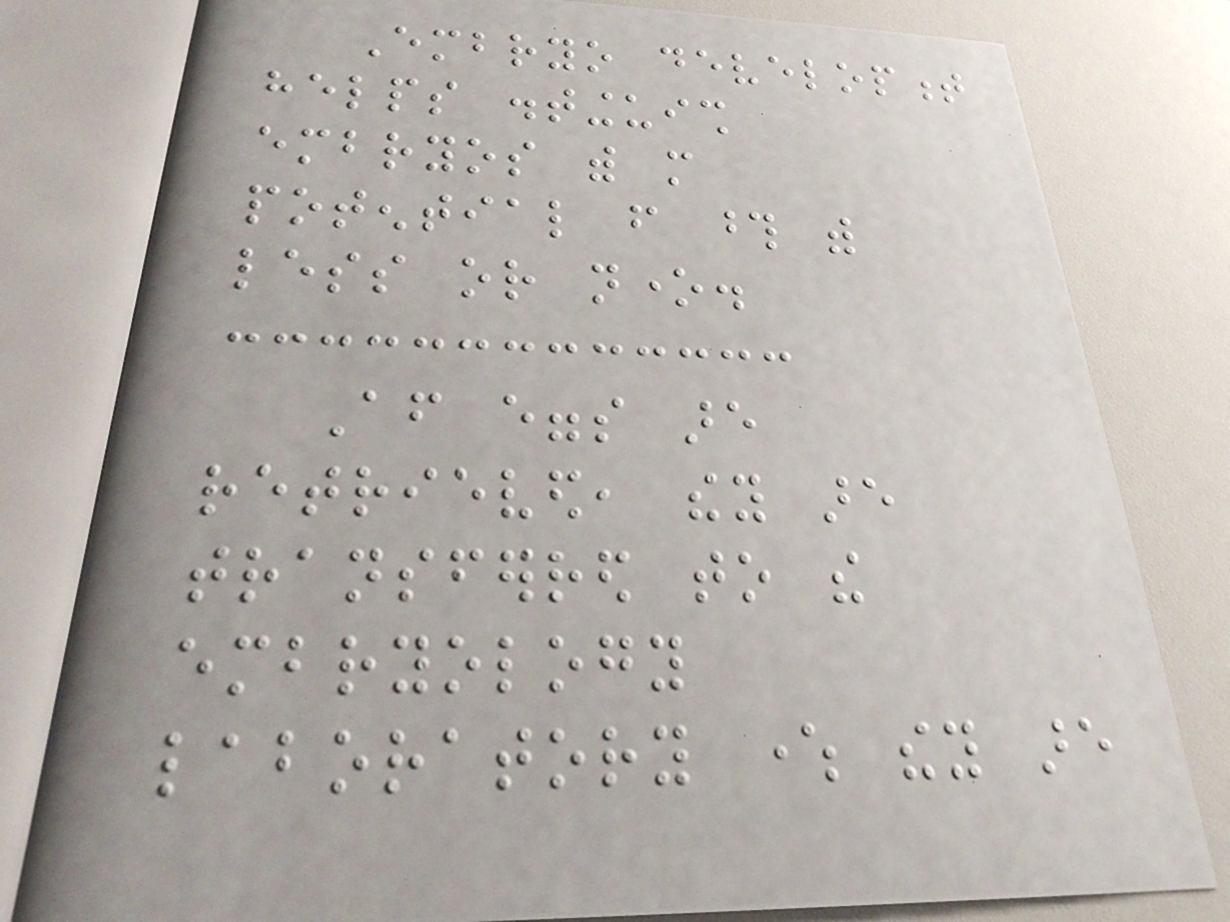Embryo development
helps distinguish
embryos with more
potential from those with
less or none.
After eggs are
retrieved, they are
transferred to the
embryology
laboratory where they are
